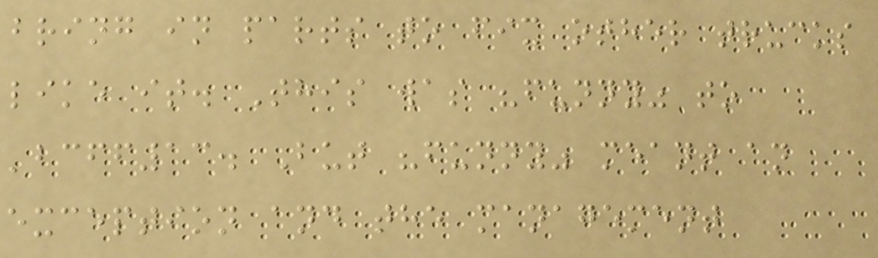bring in parts to fix other trucks
like it. This was "funny" to
'bcff13. But "funny" meant an
exception and the management
